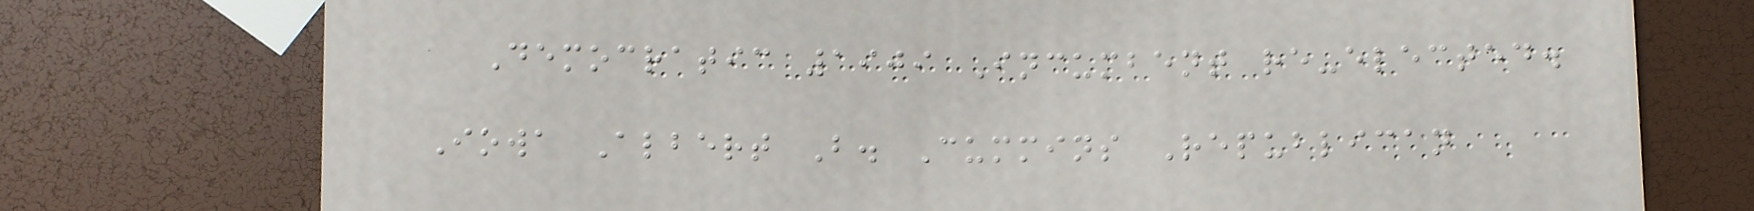Democratic 1909 Incumbent re-elected.
Iowa Albert B. Cummins Republican
